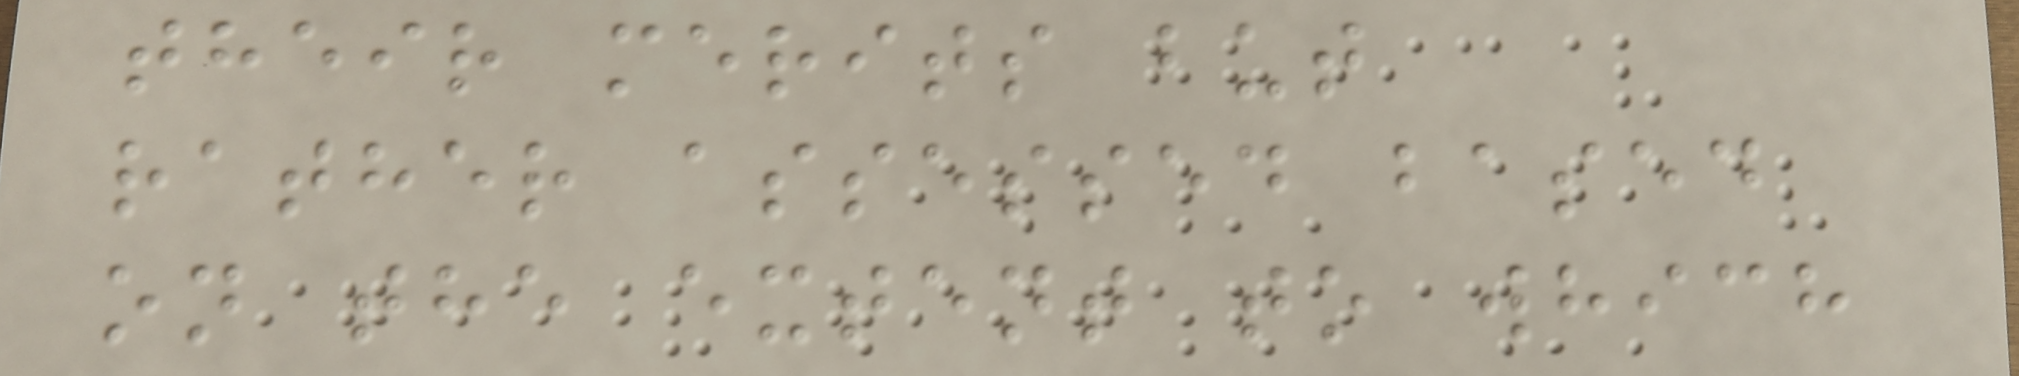their merits but
rather assessed based
on the extent to which
